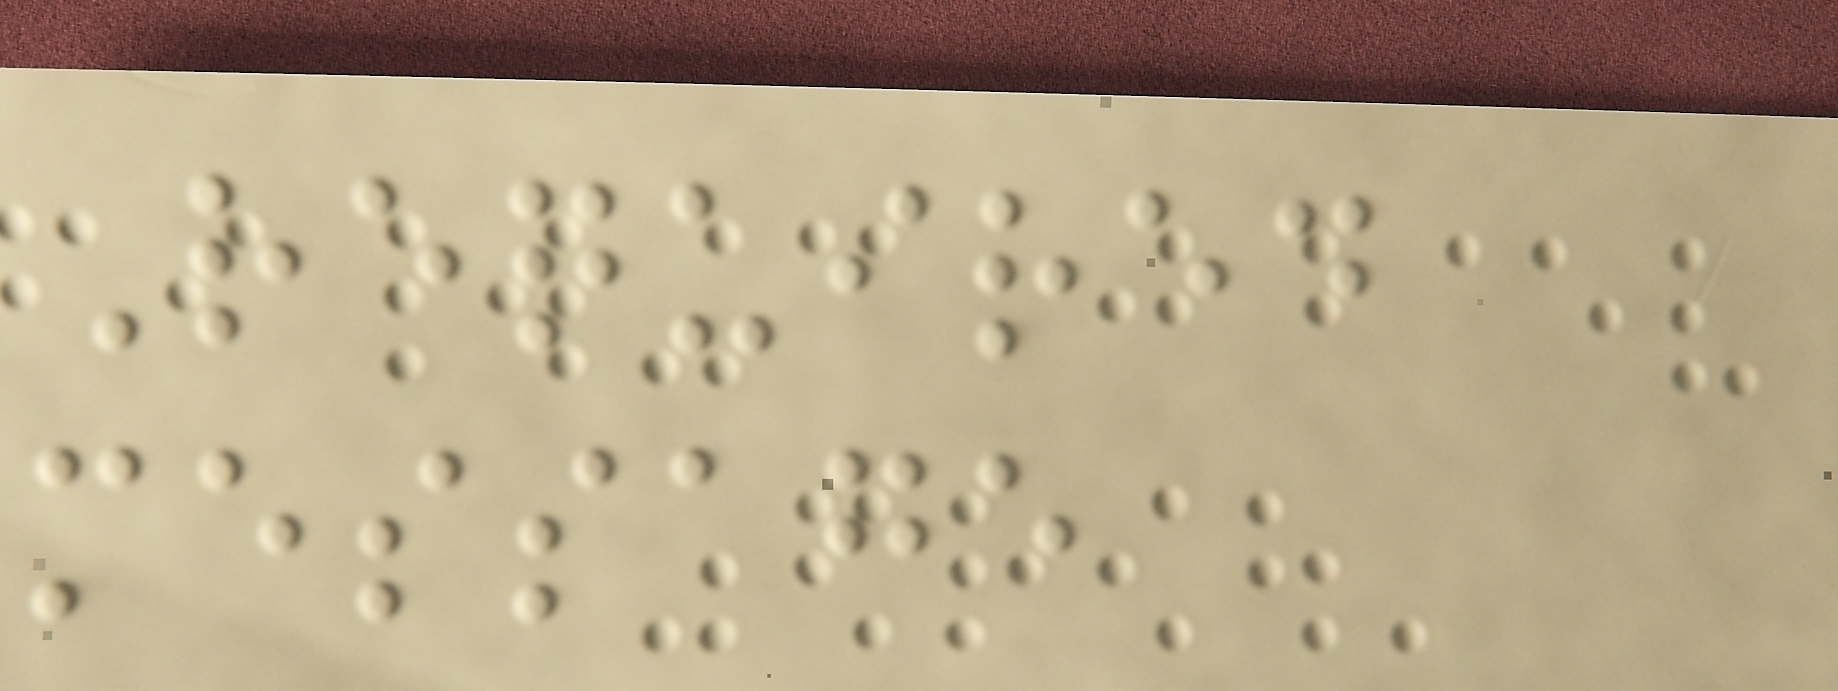Required
message
